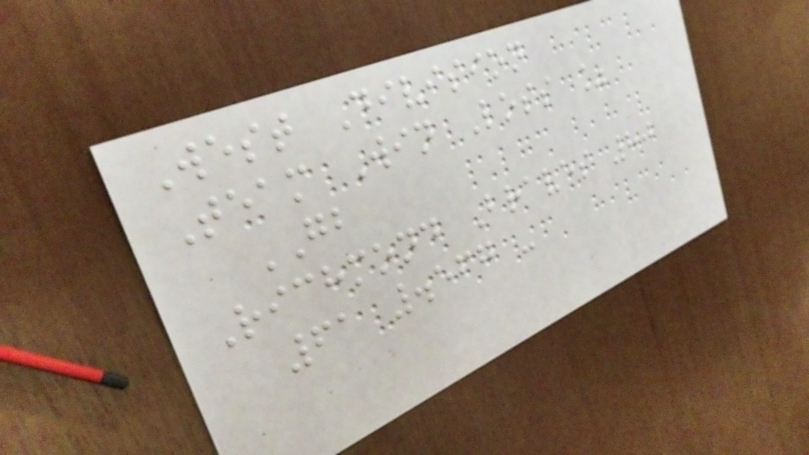West Division
Team Win Loss %
GB
Richmond Braves 80
61 .567 -
